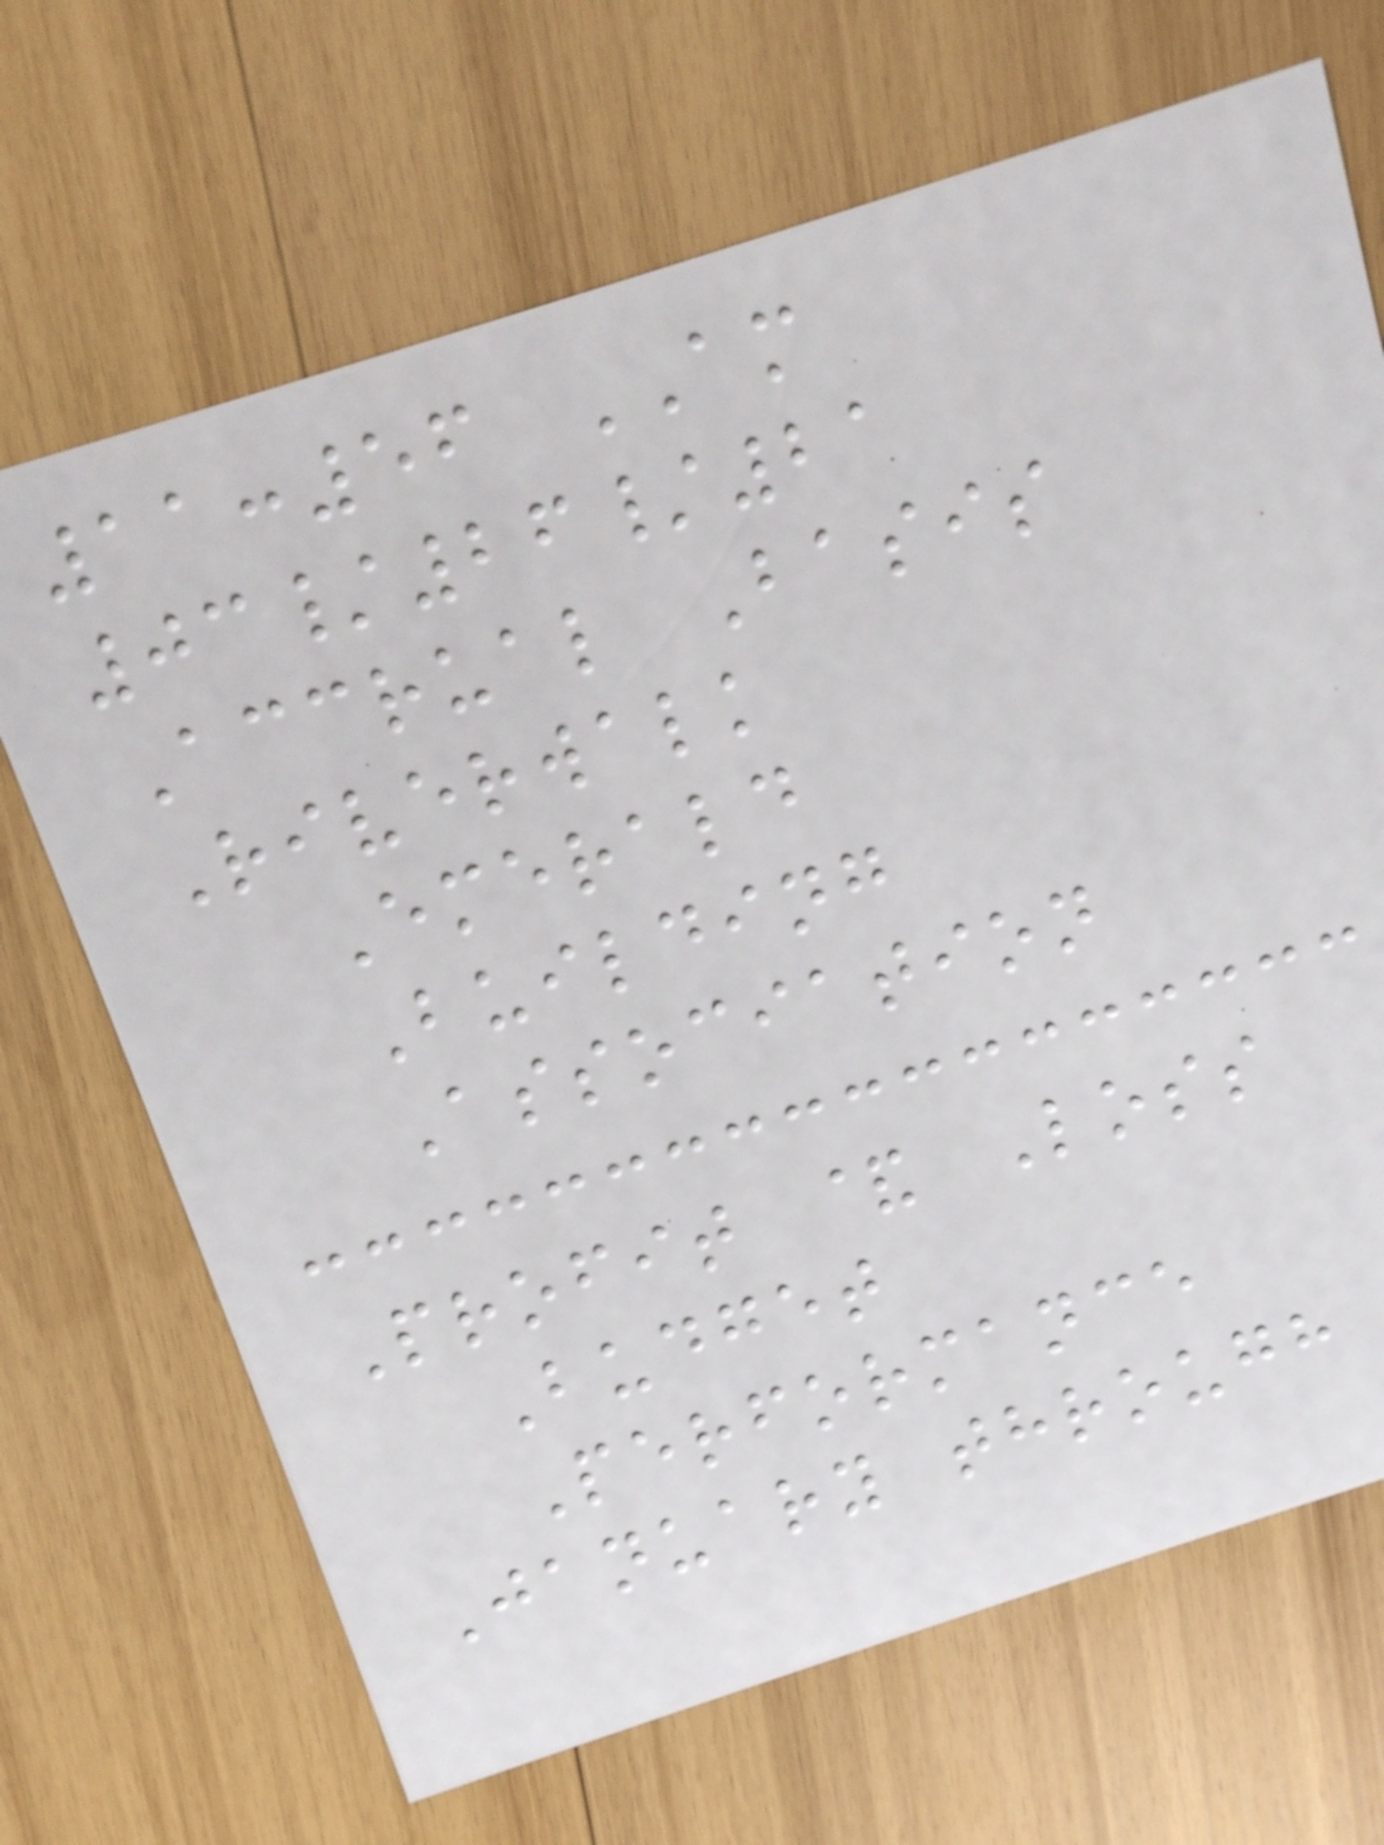11:56 AM
03/26/21
Accrual Basis
Riverwalk
Emerald
Building
Association
Profit & Loss
Budget
Performance
January through
